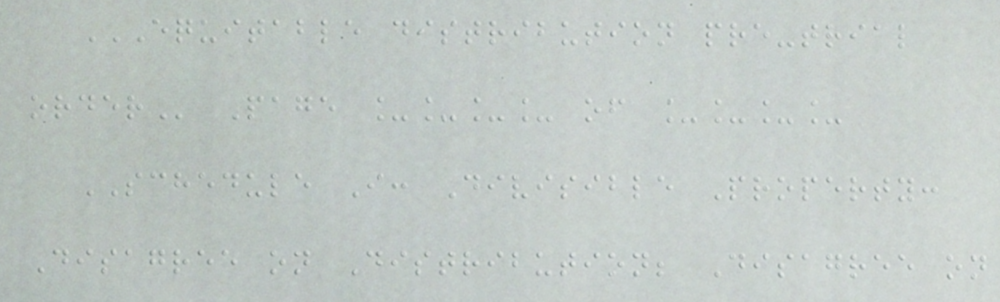EQUITABLE DISTRIBUTION PRE-TRIAL
ORDER Page ____ of ____
SCHEDULE I: Divisible Property:
Disagree on Distribution; Disagree on
